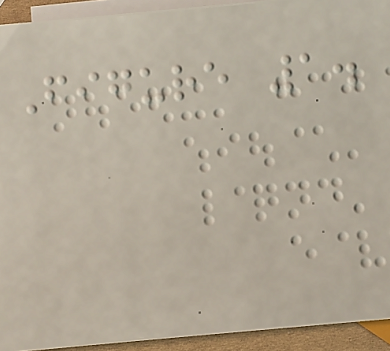Figure 1.
